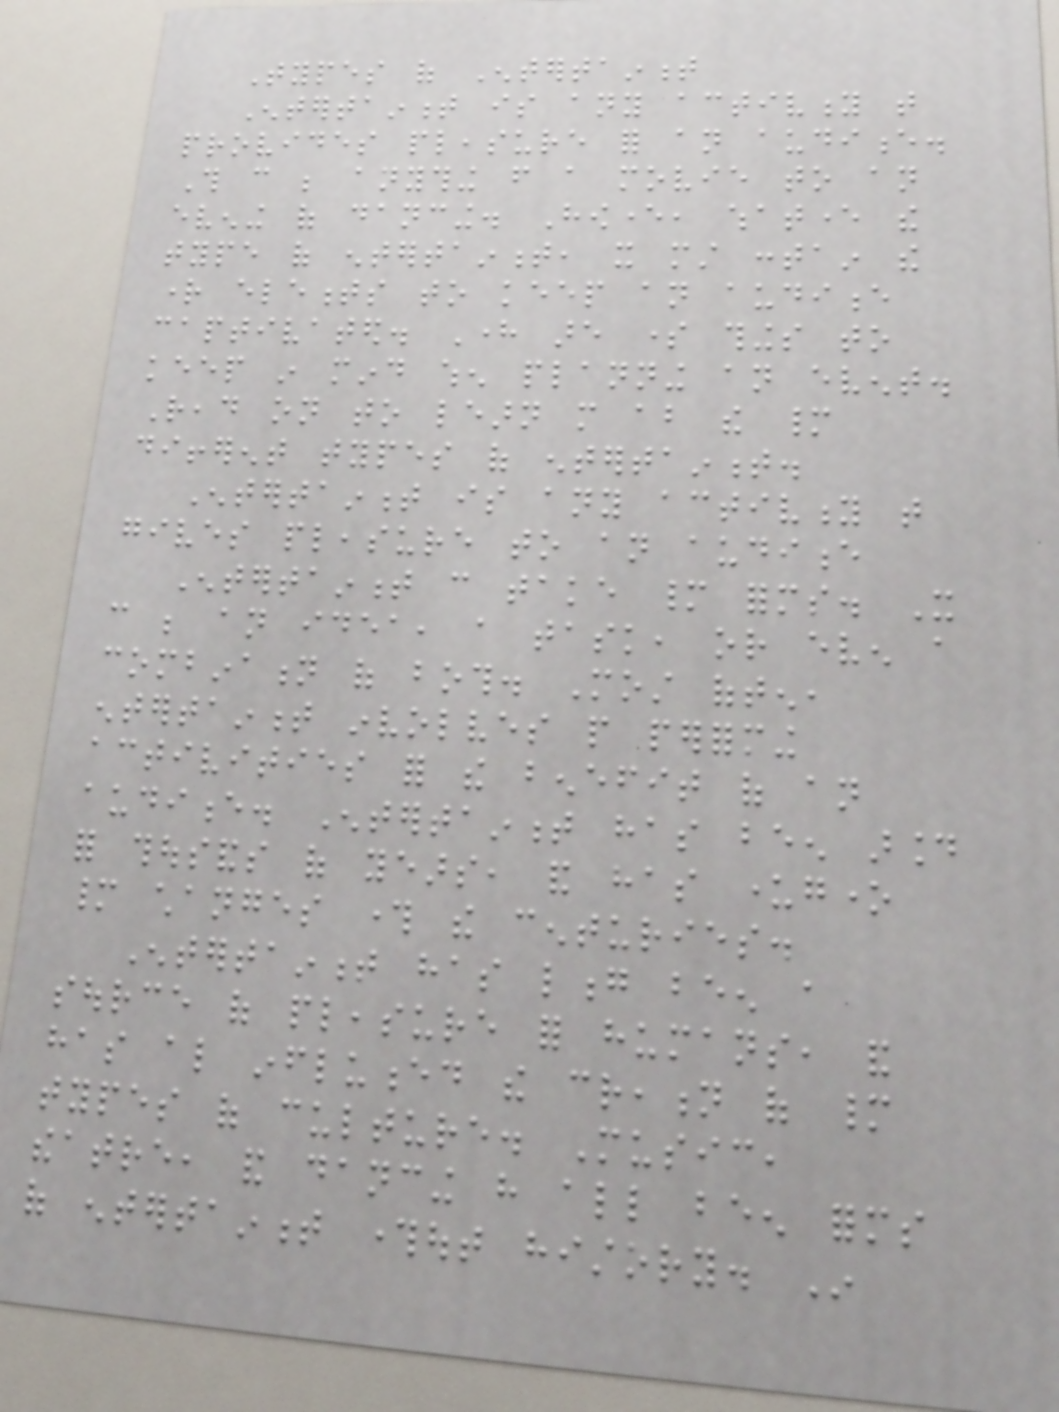Types of Entertainment
Entertainment is any activity that
provides pleasure for an audience.
This can be anything from a movie to an
evening of dancing. However, whatever the
type of entertainment, it must contain the
right elements to keep an audience
captivated. Here are some things to
keep in mind when planning an event.
Read on to learn more about the many
different types of entertainment.
Entertainment is any activity that
gives pleasure to an audience
Entertainment can take many forms. It
can be an idea, a task, or even a
combination of both. Most often,
entertainment involves people performing
activities for the benefit of an
audience. Entertainment has been around
for thousands of years, and has undergone
many changes through the centuries.
Entertainment has long been a
source of pleasure for humans, and
has also influenced the creation of many
types of culture. Music,
theatre, and dancing have all been forms
of entertainment throughout history. In
